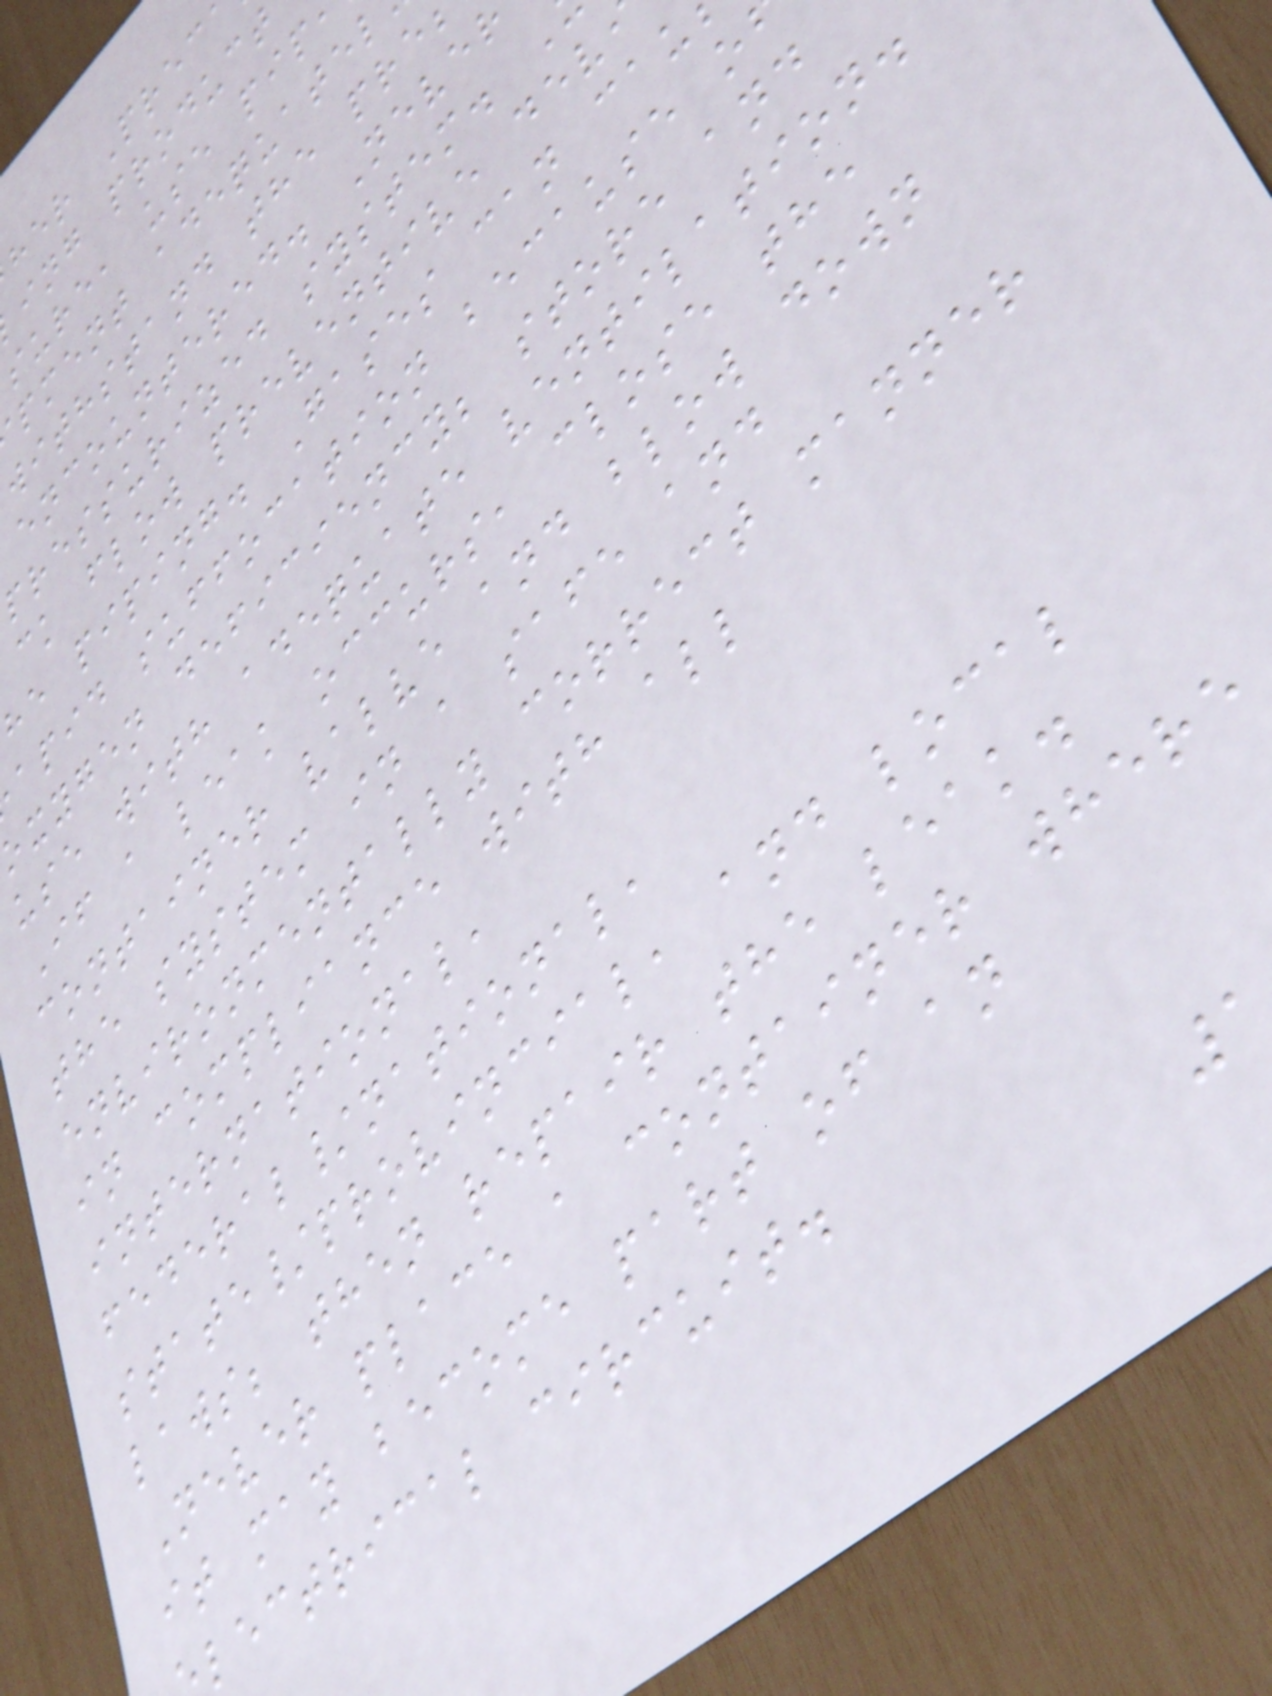her Prec
ing product
sure, use pip
pment adequatel
withstand the pre
encountered. Never
pressurized system.
ck flow preventive dev
he piping. Gases can cau
apid suffocation because o
oxygen deficiency; store and
use with adequate ventilation.
If a leak occurs, close the
container valve and blow down
the system in a safe and
environmentally correct manner
in compliance with all
international,
federal/national,
state/provincial, and local
laws; then repair the leak.
Never place a container where
it may become part of an
lectrical circuit.
